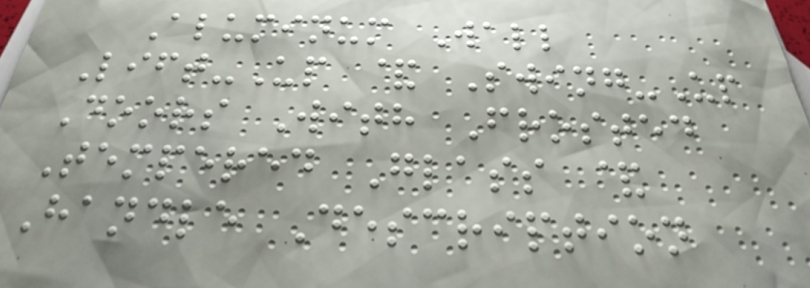Aluminum Wall
Lift-Up & Swing-Up
Doors With Frosted
Tempered Glass &
Handle Description
